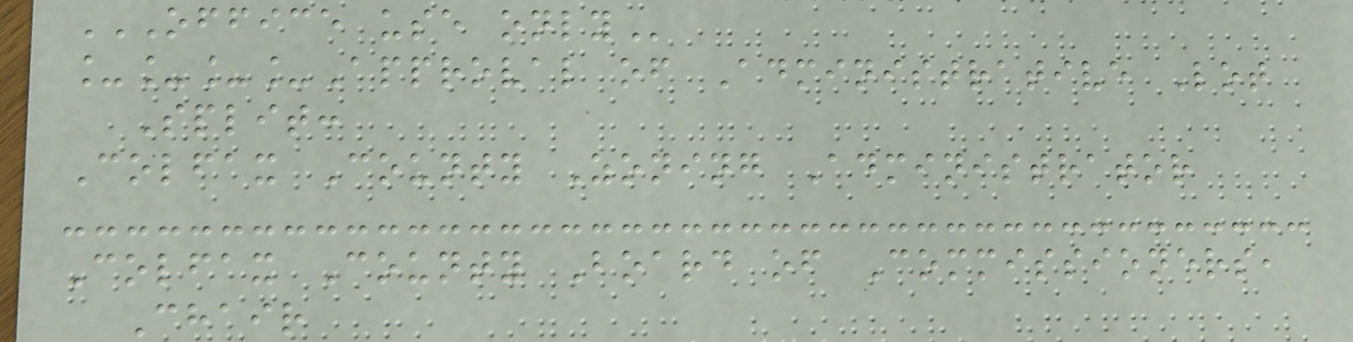OFFICE USE ONLY
____Approval of Administrative Lot
Split:
Colfax County Zoning Administrator
Colfax County Board of Commissioners,
Chair
